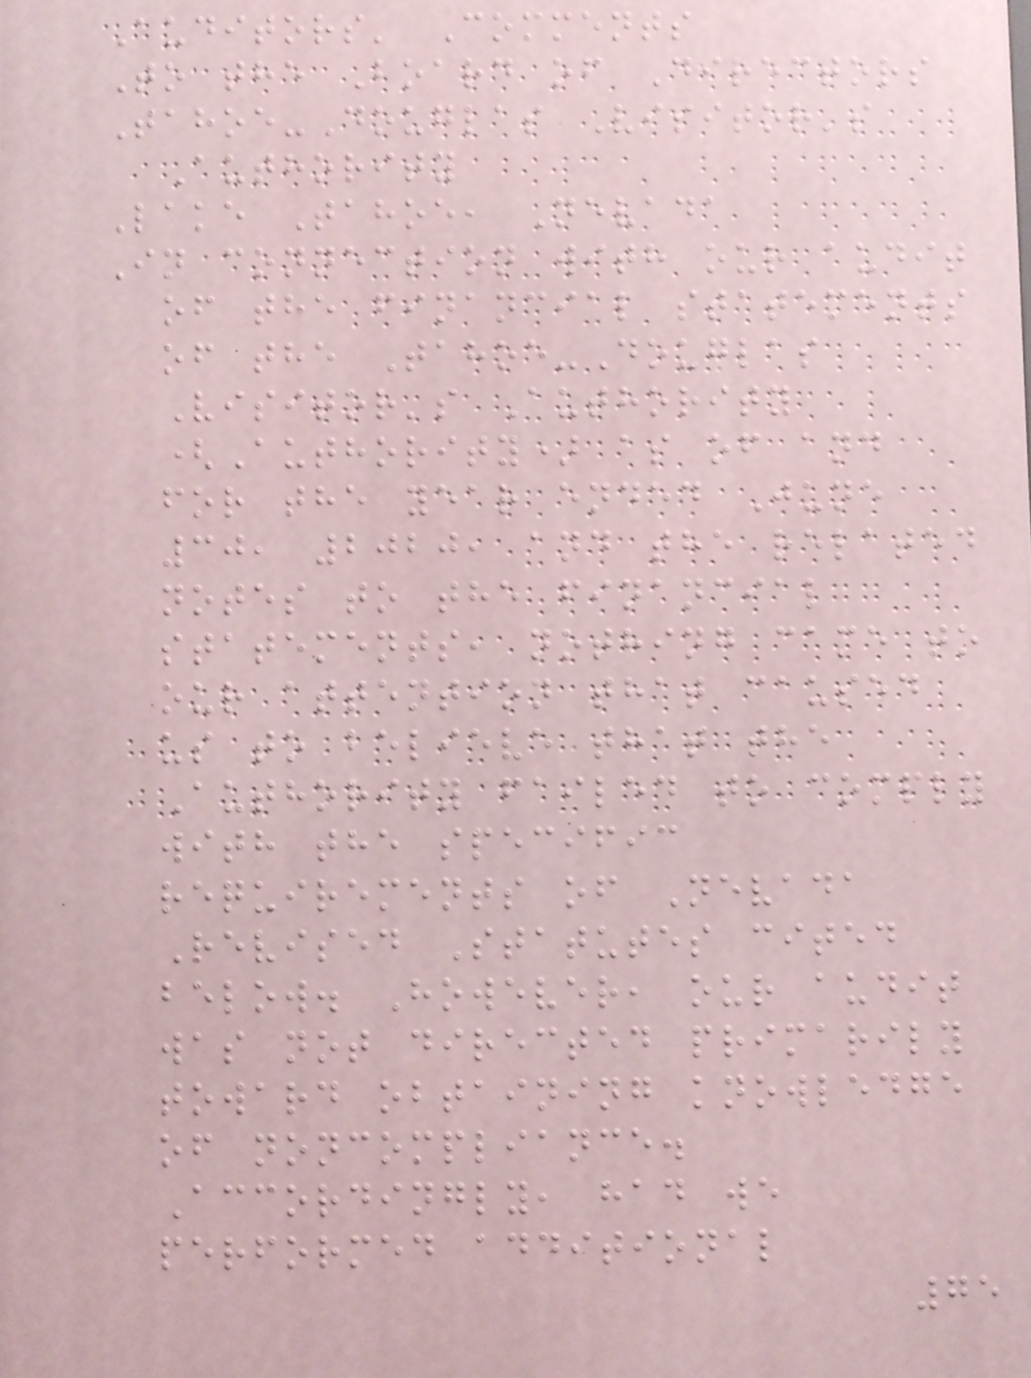Auditors' Comments
To the Board of Directors
Tahoe-Douglas Visitor's
Authority
Lake Tahoe, Nevada
In connection with our audit
of the financial statements
of the Tahoe-Douglas
Visitor's Authority
(Authority) as of and
for the year ended June
30, 2020, and the related
notes to the financial
statements, nothing came to
our attention that caused
us to believe that the
Authority failed to comply
with the specific
requirements of Nevada
Revised Statutes cited
below. However, our audit
was not directed primarily
toward obtaining knowledge
of noncompliance.
Accordingly, had we
performed additional
75
